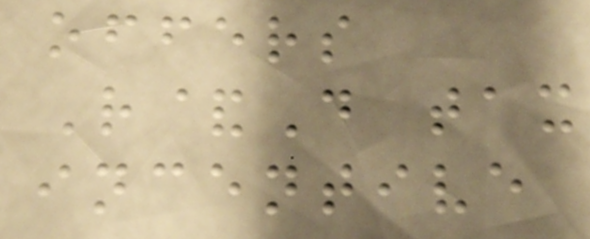offers
R&D tax
incentive
